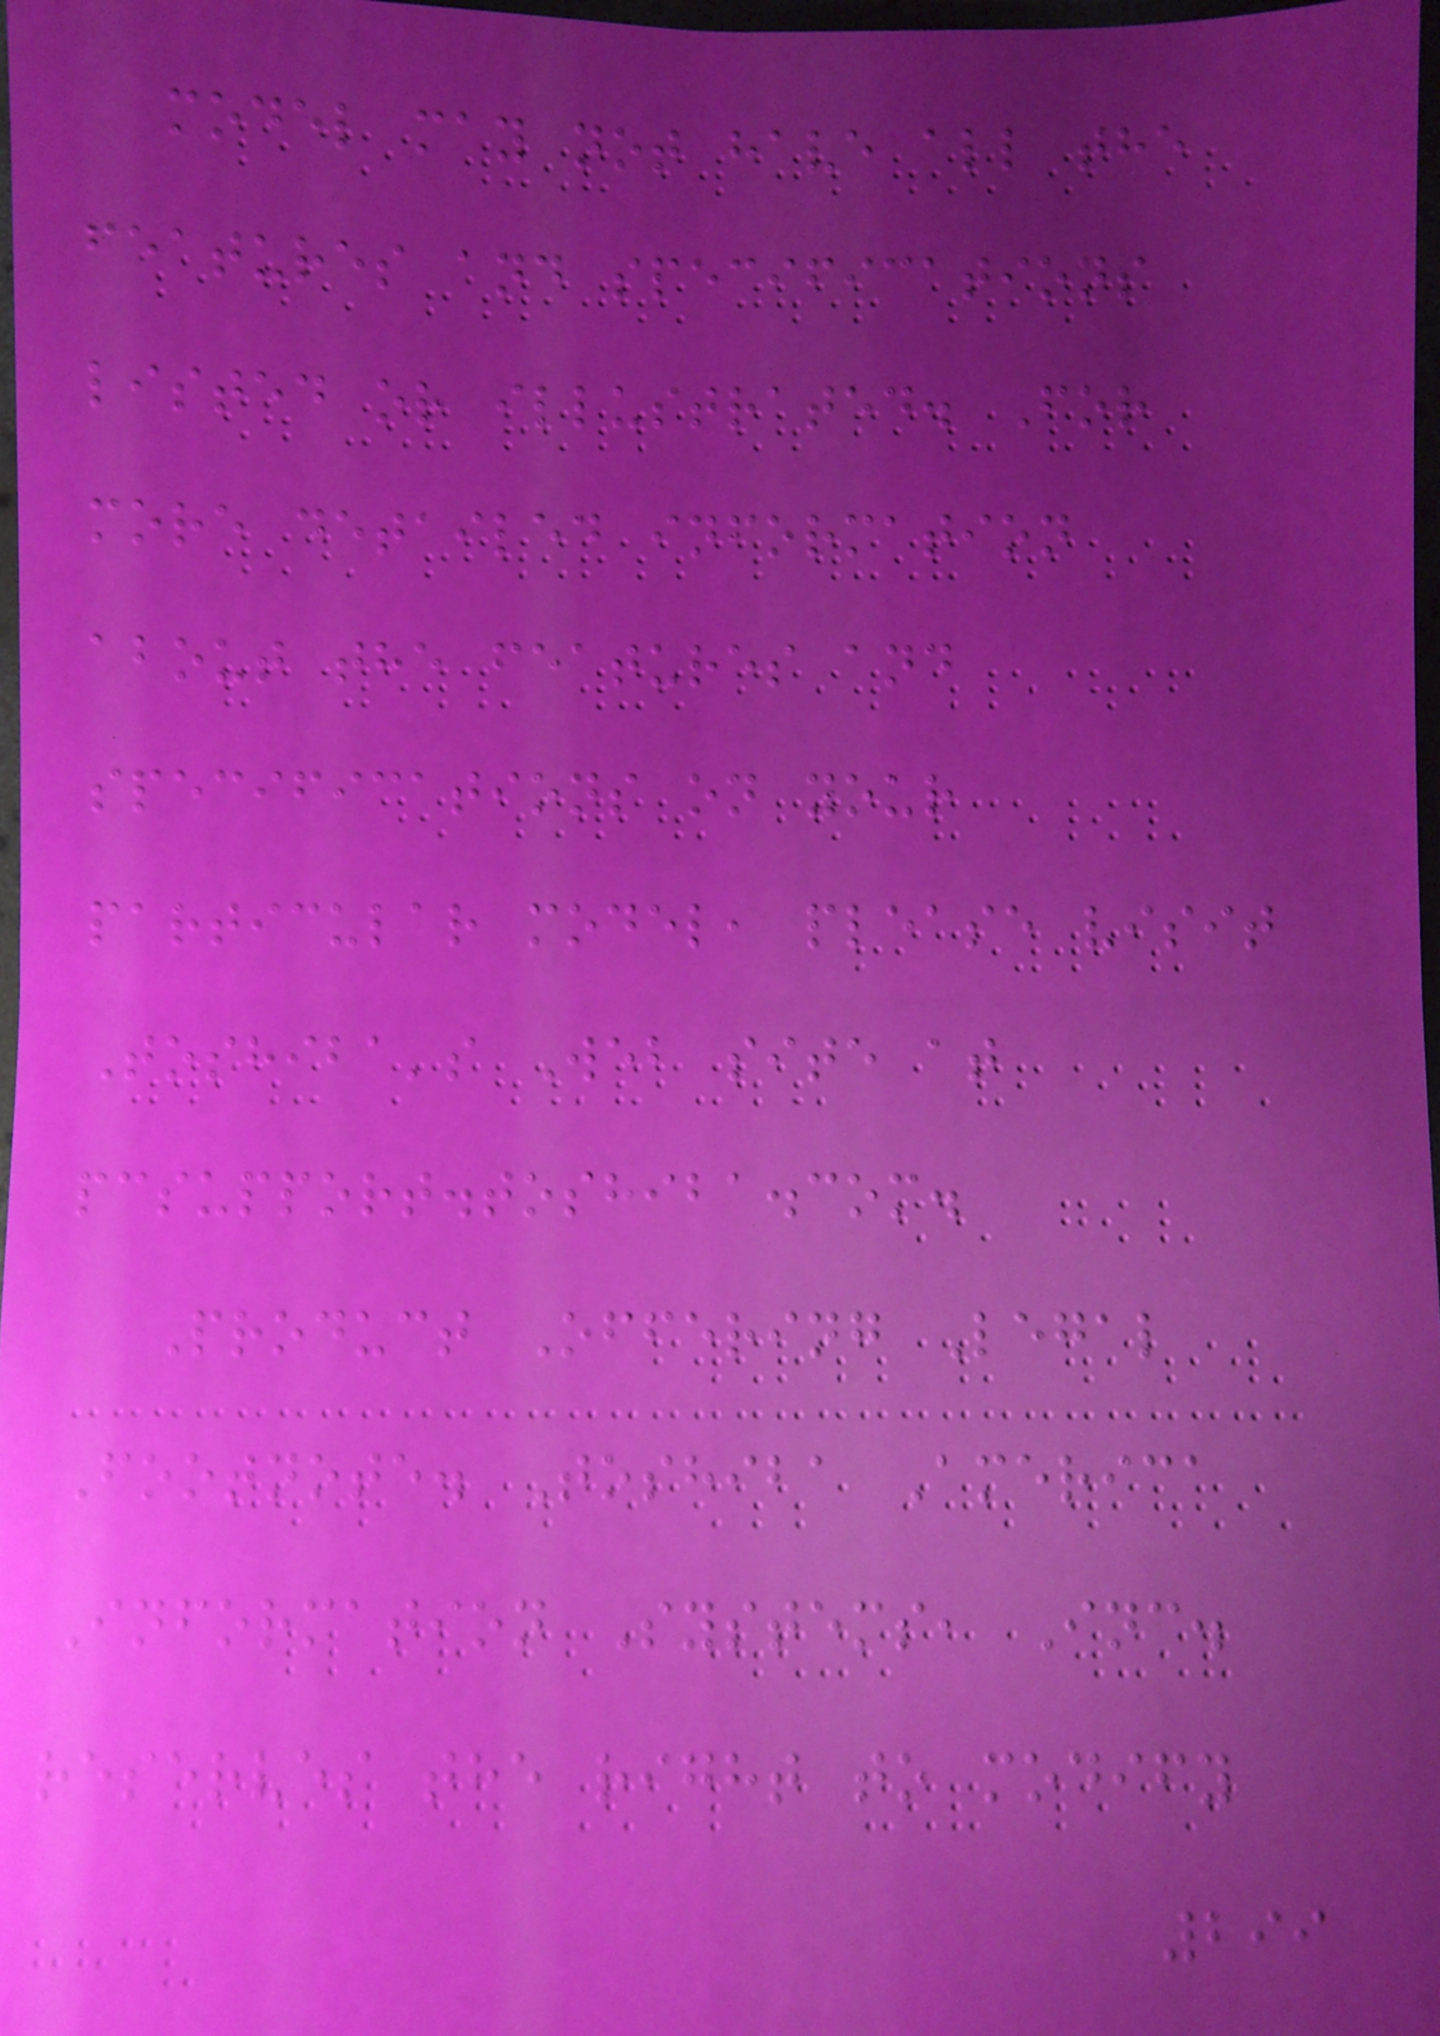model may not have all the
features and specifications
listed or illustrated. For
more detailed information
about the features and
specifications on your
particular model, please visit
Toshiba's Web site at
pcsupport.toshiba.com.
Product Offering Legal
Footnote. Toshiba America
Information Systems, Inc.
reserves the right to modify
299
